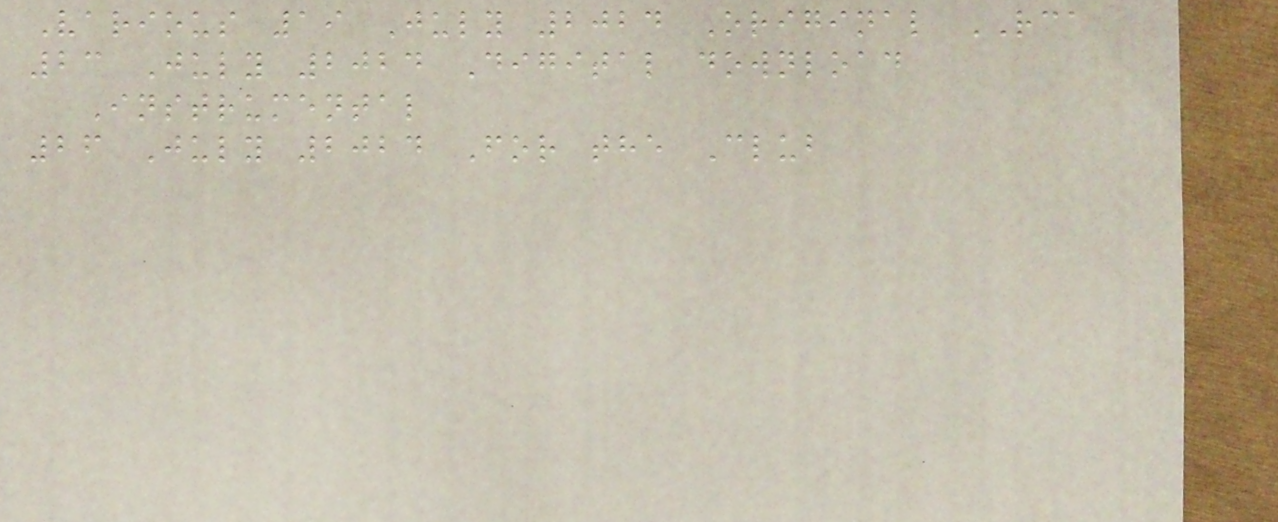Various 19 July 2024 Original RCA
23 July 2024 Digital download
Instrumental
26 July 2024 For the Club
